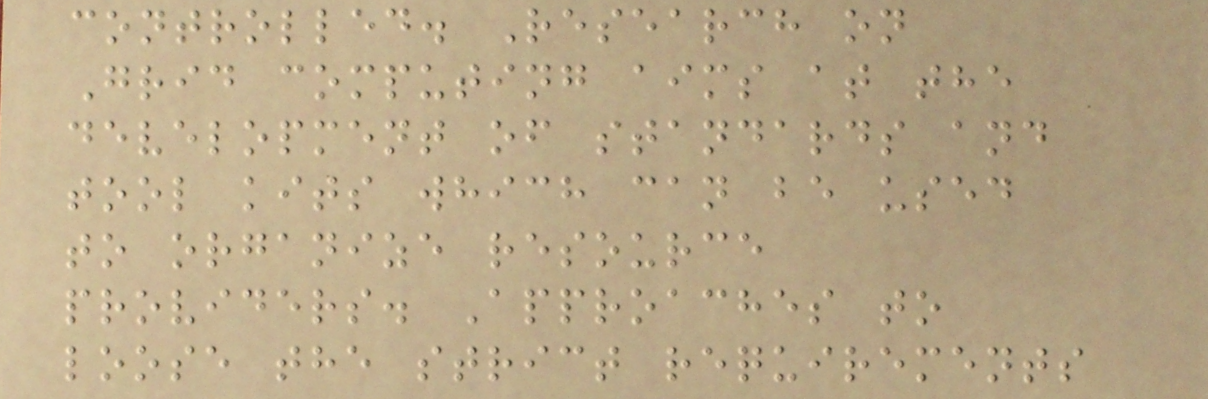controlled. Research on
Grid computing aims at the
development of standards and
tool kits which can be used
to organize resource
providers. Approaches to
loose the strict requirements
